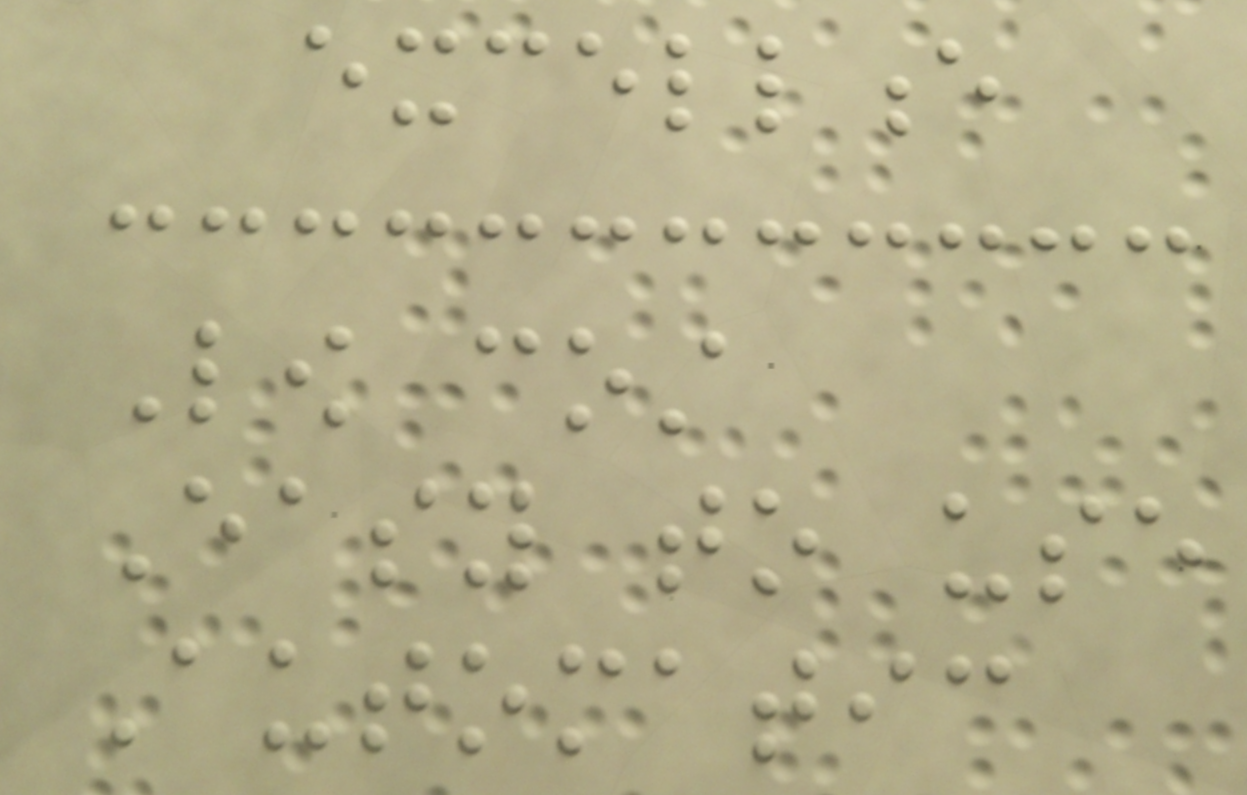excellence
Low cost
Easy to use
Automatic
